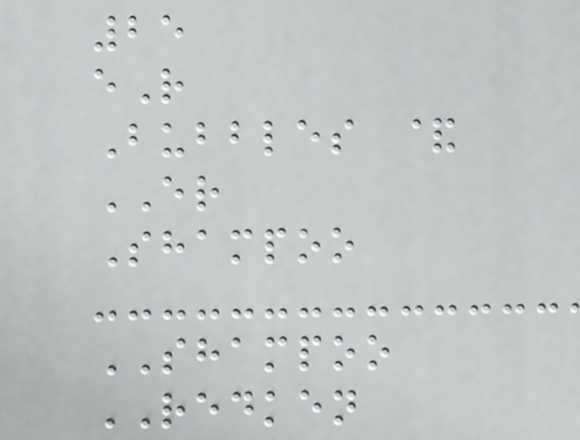25
eR
Bubbles &
ER
Shampoo
SHAMPOO
REDKEN
